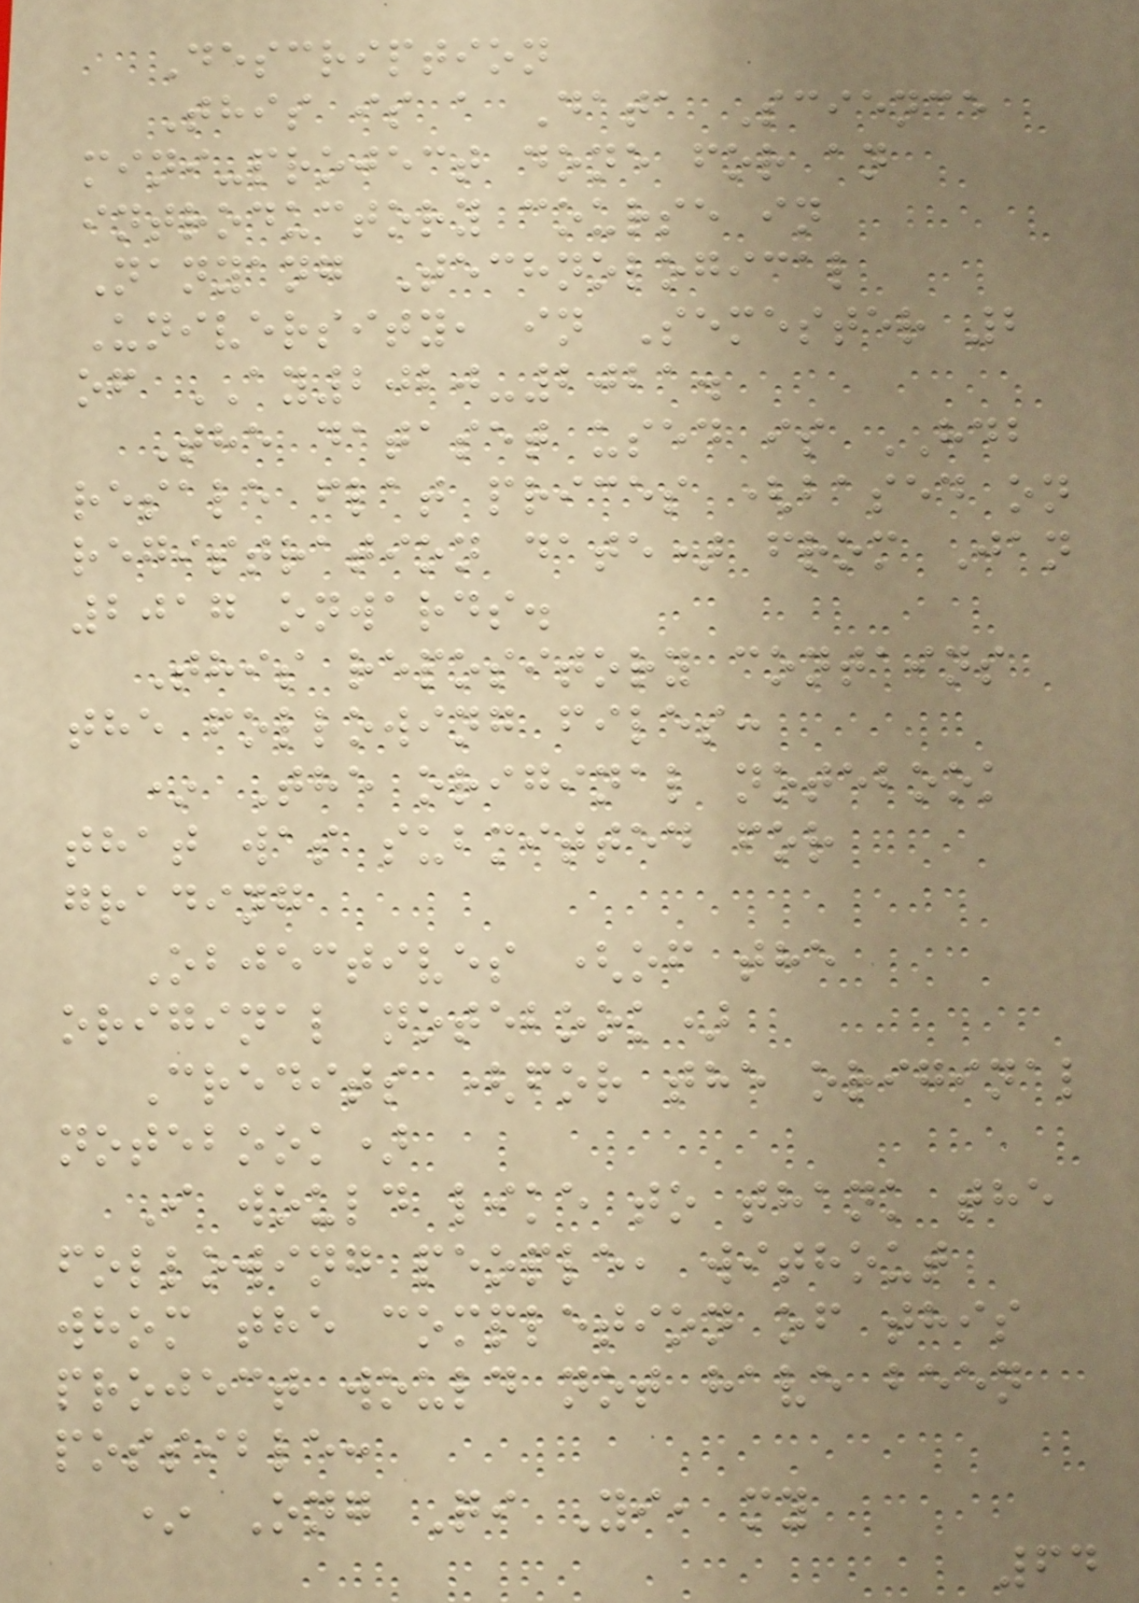Description
This is a Data Science
mini-project done for an
introductory course in
Nanyang Technological
University, in Semester 2
of AY2020-2021.
The dataset used is HDB
resale flat prices (based on
registration date) from Jan
2017 onwards.
This repository contains
the following files:
* The original notebook
that was submitted for
grading
Objectives (of the
original notebook)
Credits (for the original
notebook)
I would like to thank the
following people, without
whom the completion of this
project would not have been
possible:
* Ong Qi Yi, my
64
